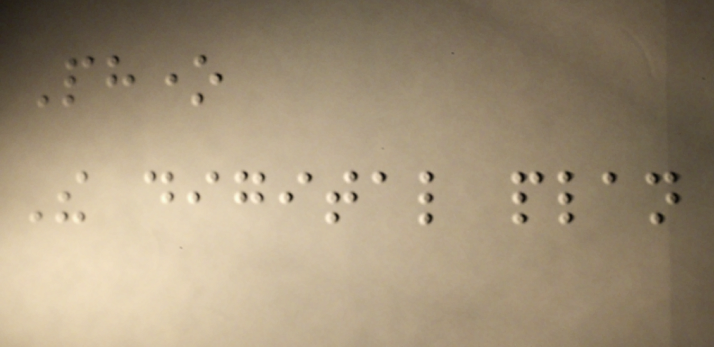Phone
The digital plan
